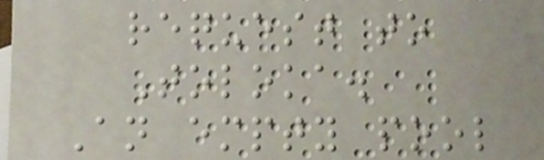request to
Toloka.
An empty pool
